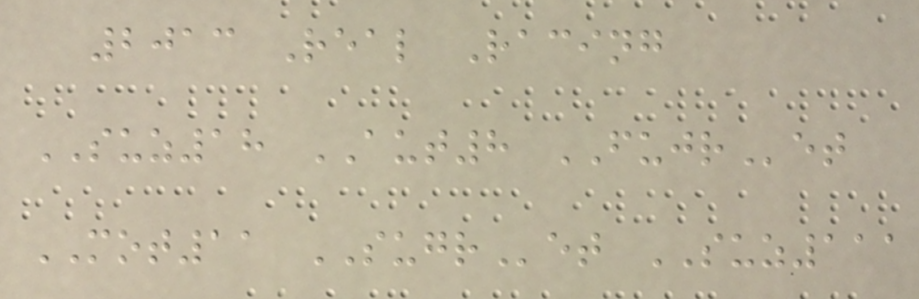2013 Real Racing
SUZ18 AUT8 FUJRet
MOT11 SUGRet SUZ111
